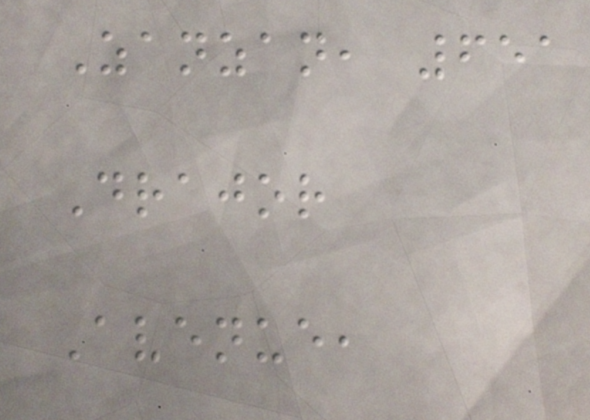Zanzan, 651
Drajor
Avenue,
